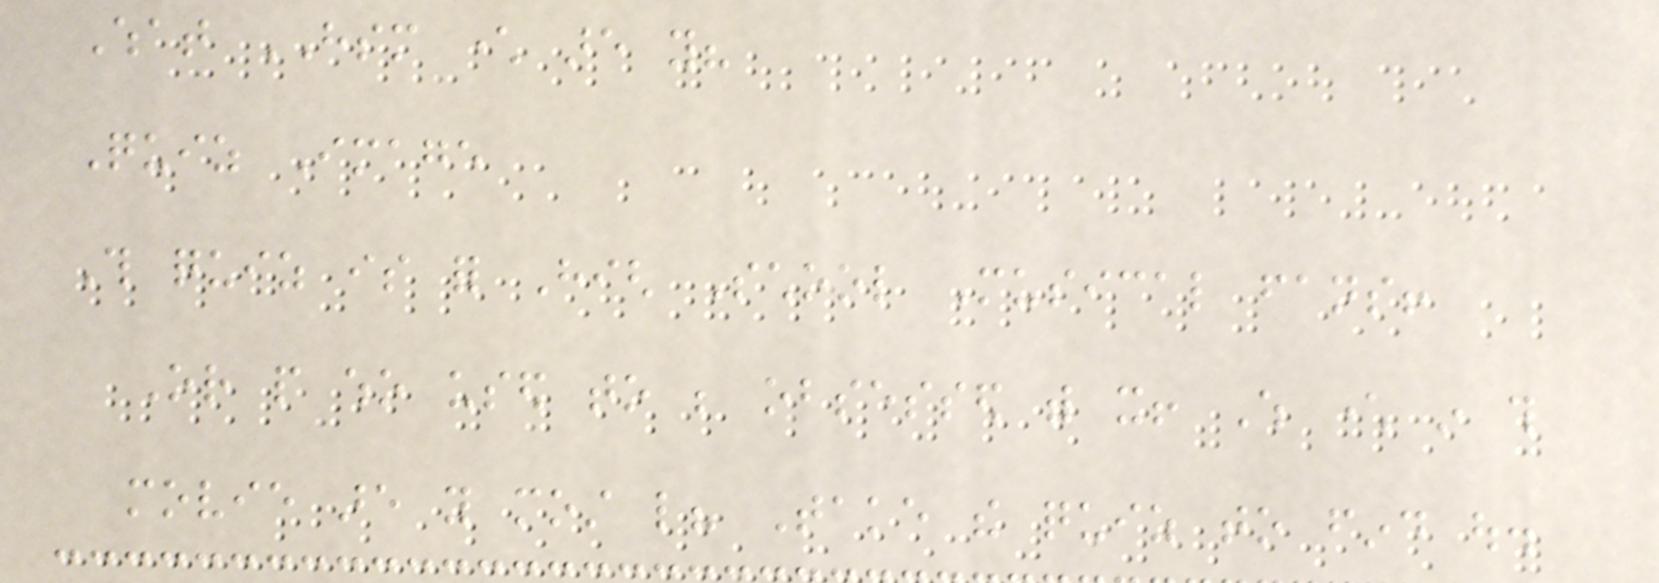What HSM character are you?
Quiz Image
This quiz is for High School Musical fans!
Or people who used to be obsessed with it! Which character in this
movie are you most like? Take the quiz to find out.
